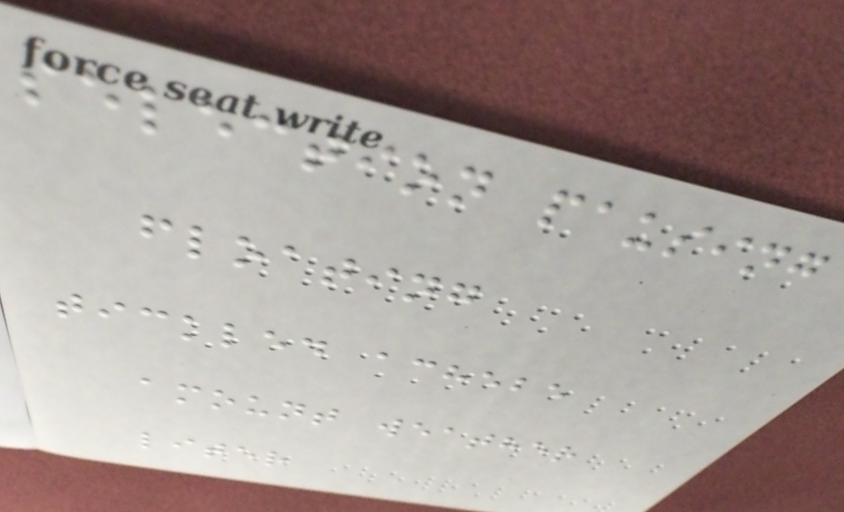selection pausing
floating
tickled achebe
amount weather
liter
